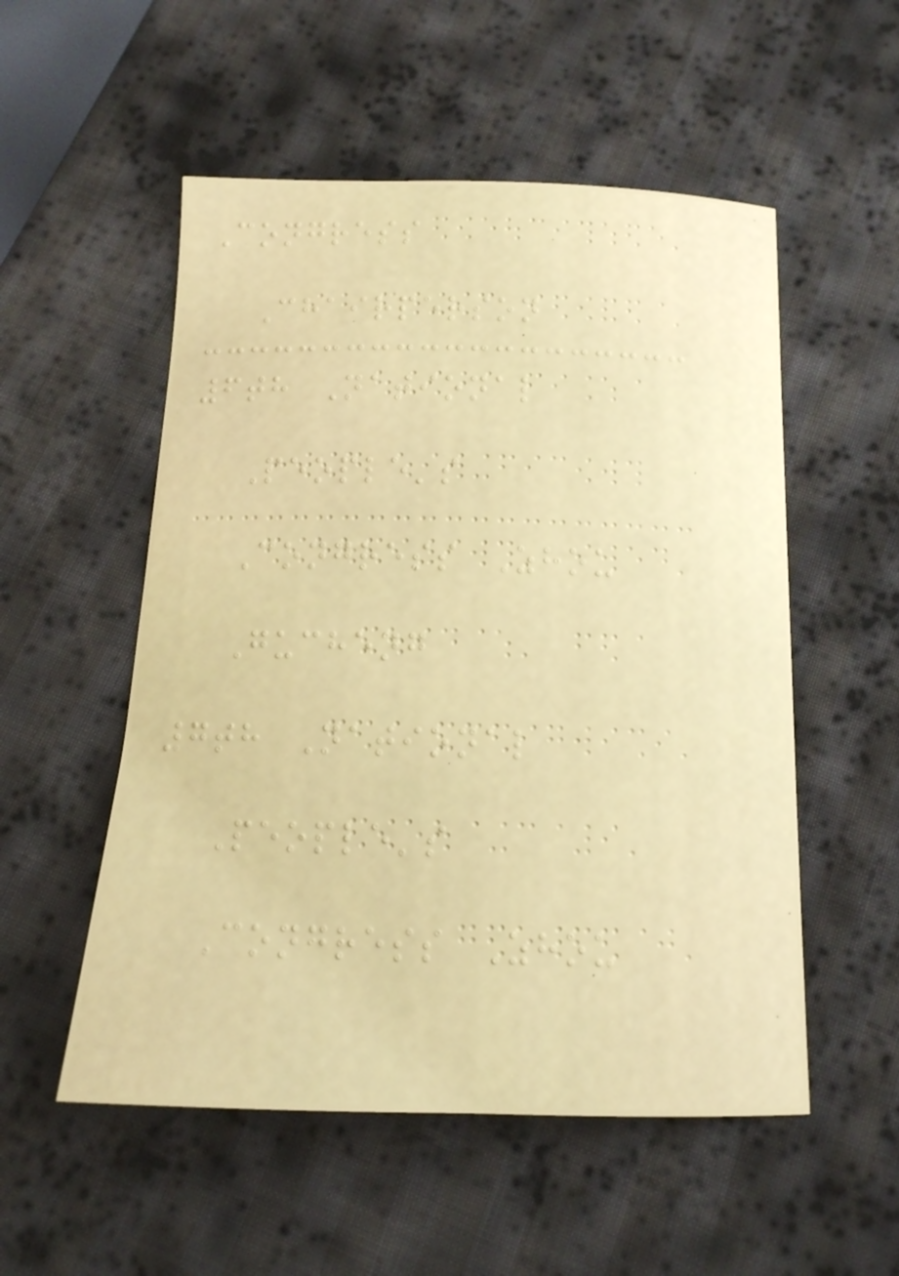Congress
Chairperson
6th National
People's
Congress Zhou
Gucheng
7th National
People's
Congress Zhou
